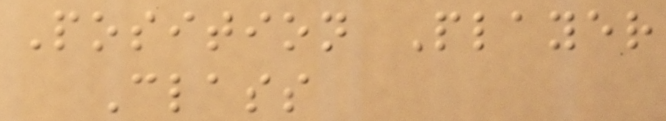Position Player
Class
